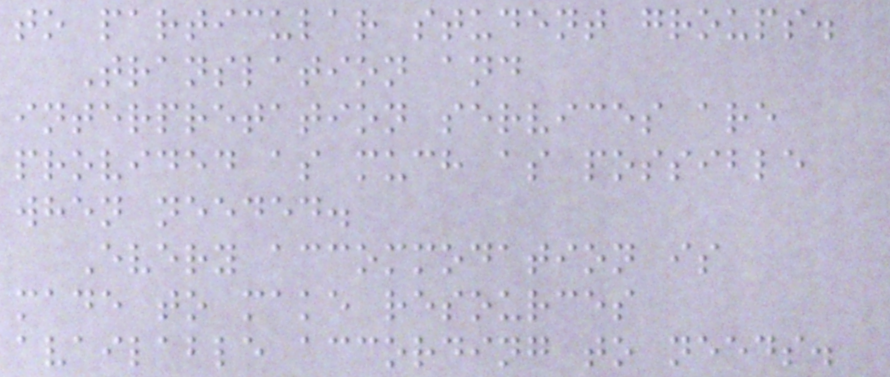to particular student groups.
Translation and
interpretation services are
provided as much as possible
when needed.
Every accommodation is
made to make resources
available according to needs.
